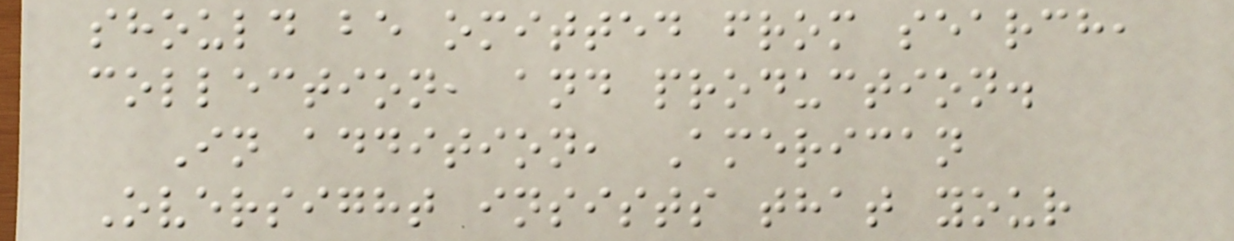should be omitted from search,
collection, and production.
In addition, American
Oversight insists that your
